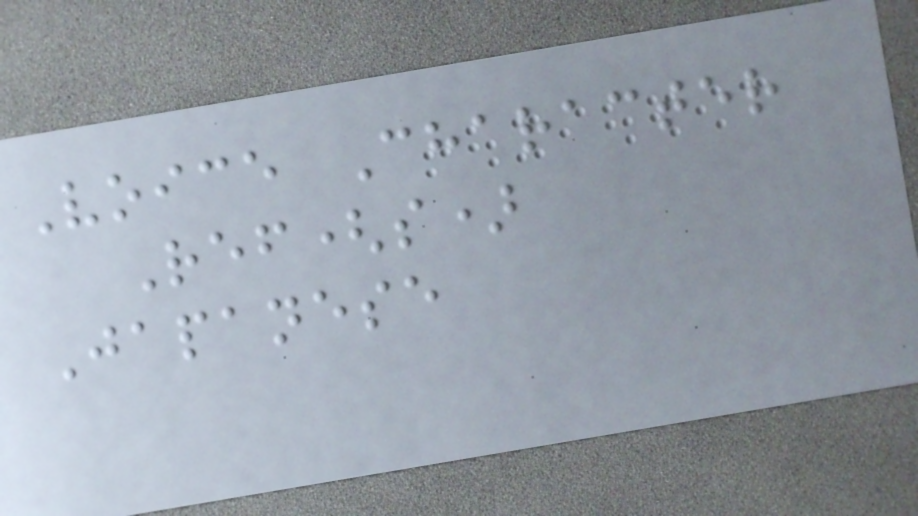Voice Character
Ref(s)
Japanese
